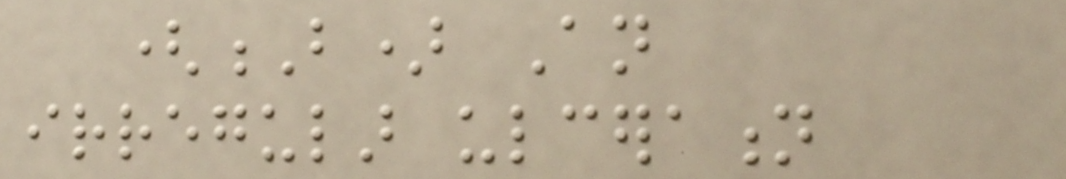(B) An
irregular ulceration
